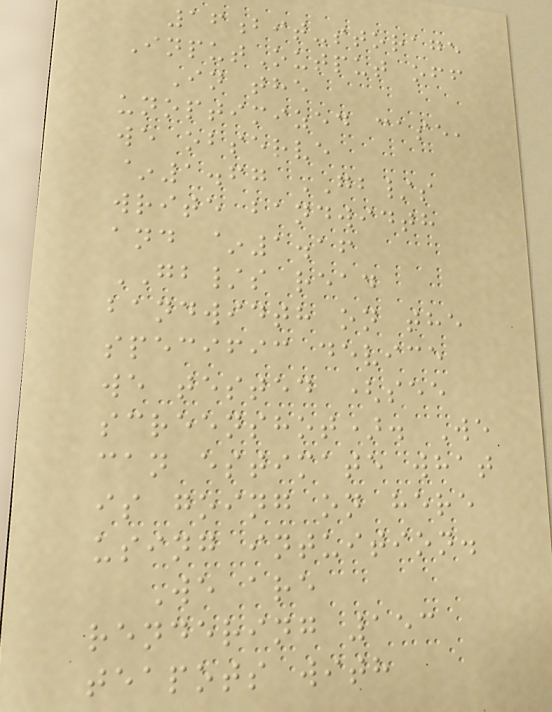16bit-storage
InputOutput off
In the
unoptimized case,
we observe
~1.67 GB/s
write bandwidth
and ~1.16
GB/s read
bandwidth on the
specific device
we tested (see
screenshot). We
can estimate what
is going on here
using intuition.
We are
rendering 153
teapots with
